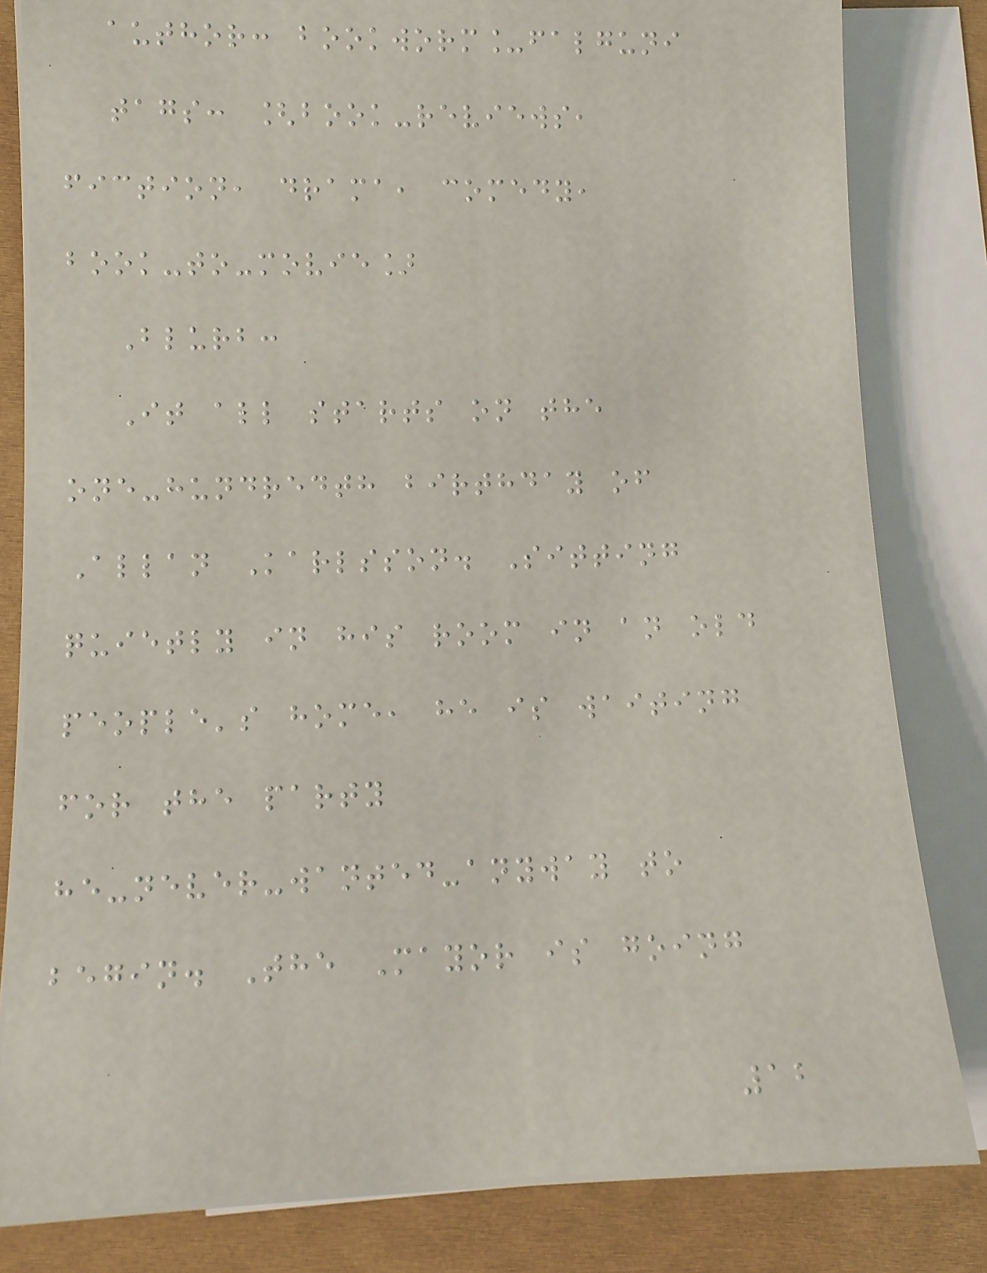author: bookworm_falguni
tags: [book-reviews,
fiction, drama, comedy,
book-to-movie]
Blurb:
It all starts on the
one-hundredth birthday of
Allan Karlsson. Sitting
quietly in his room in an old
people's home, he is waiting
for the party
he-never-wanted-anyway to
begin. The Mayor is going
12
